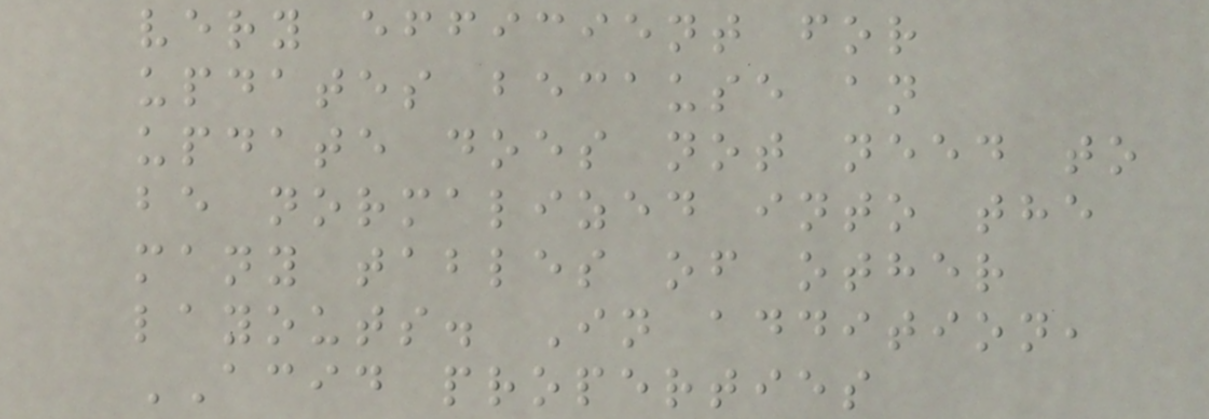very efficient for
updates because an
update does not need to
be normalized into the
many tables of other
layouts. In addition,
ACID properties
